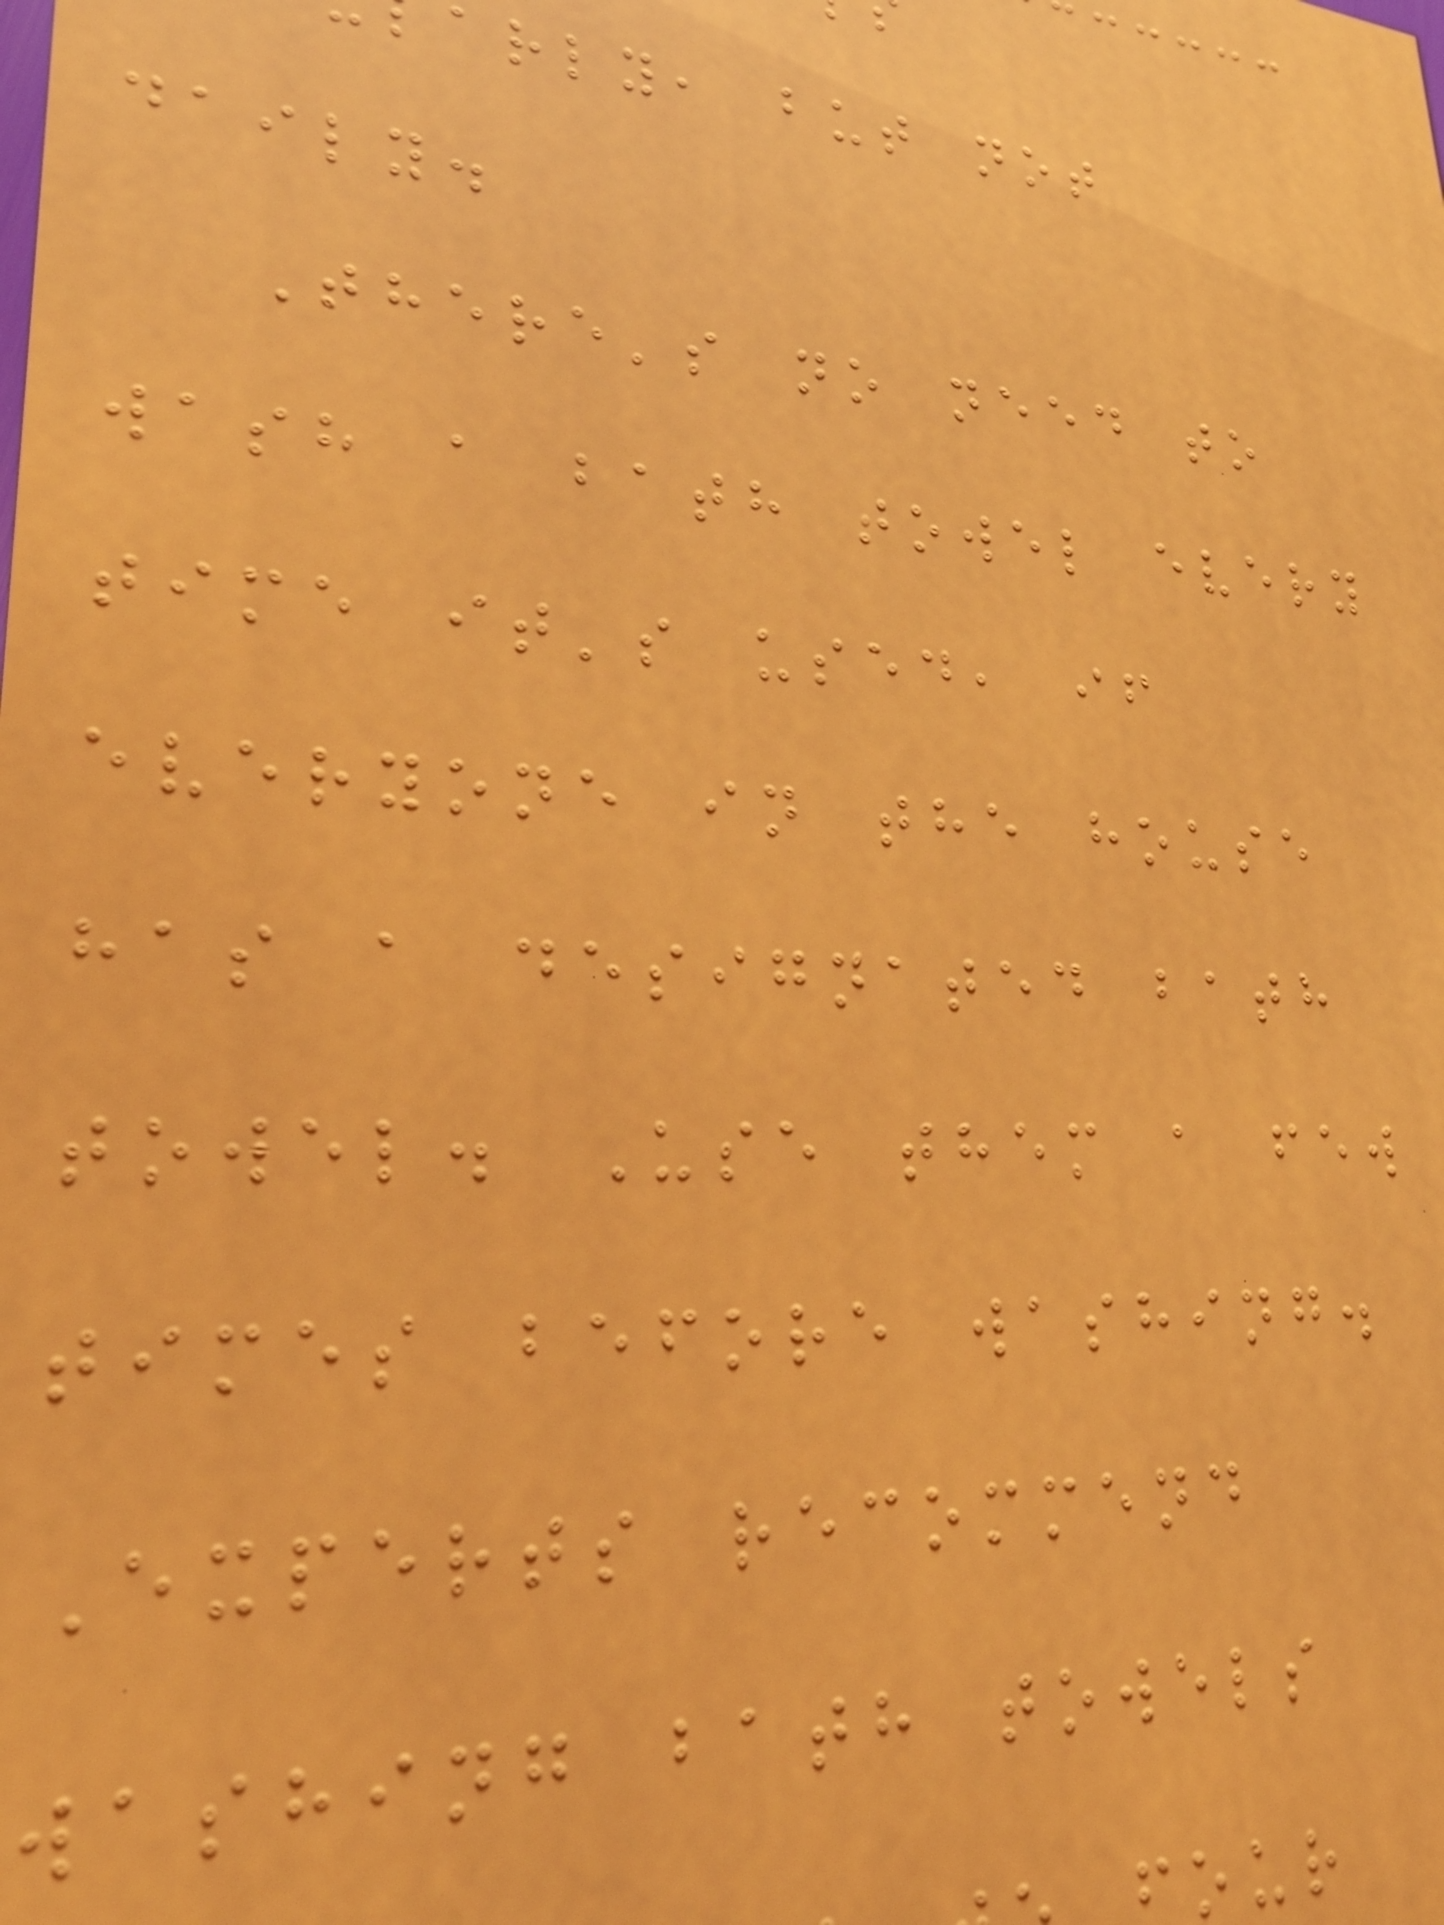arly, but not
daily.
There's no need to
wash a bath towel every
time it's used, if
everyone in the house
has a designated bath
towel. Use them a few
times before washing.
Experts recommend
washing bath towels
